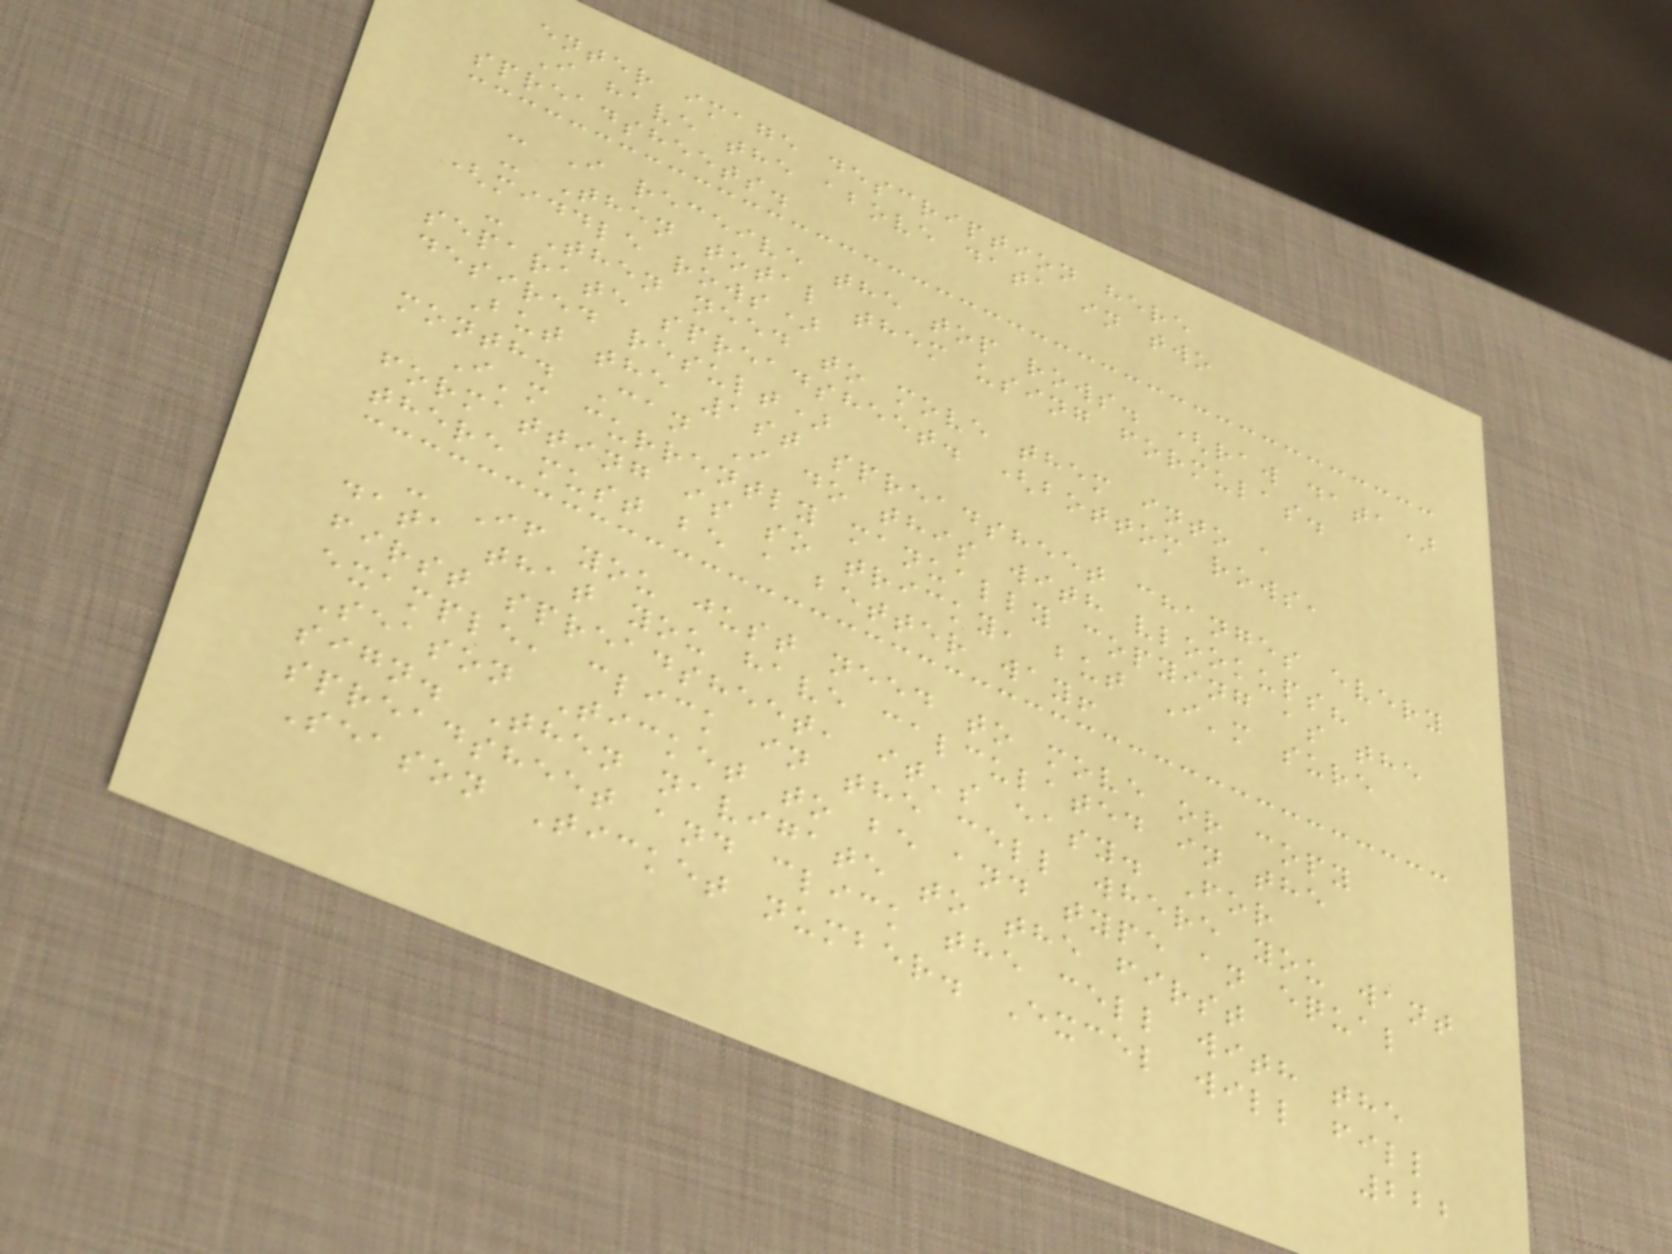enter image description here
I have the above data in two
spreadsheets.
- I receive the top rows. (raw data)
- Then total them using formulas.
(middle rows)
- Then need to move them into a
separate spreadsheet. (bottom rows,
desired result)
But the 1st spreadsheet changes every
month. Can I do this with vlookups?
I'm currently manually copying as the
formatting is so tricky, but I'm sure
there must be a better way!
- If you just need to move or copy
data that you have calculated in the
first spreadsheet, it's easy. For
example, click in the cell where you want
Season Ticket to be and type an equal
sign. Then navigate to the first
spreadsheet and click the cell with the
Season Ticket number. Excel will fill
222
